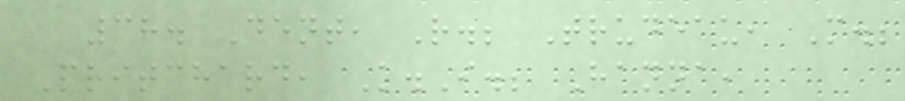38. Dent, R.; Trudeau, M.;
Pritchard, K.I.; Hanna,
